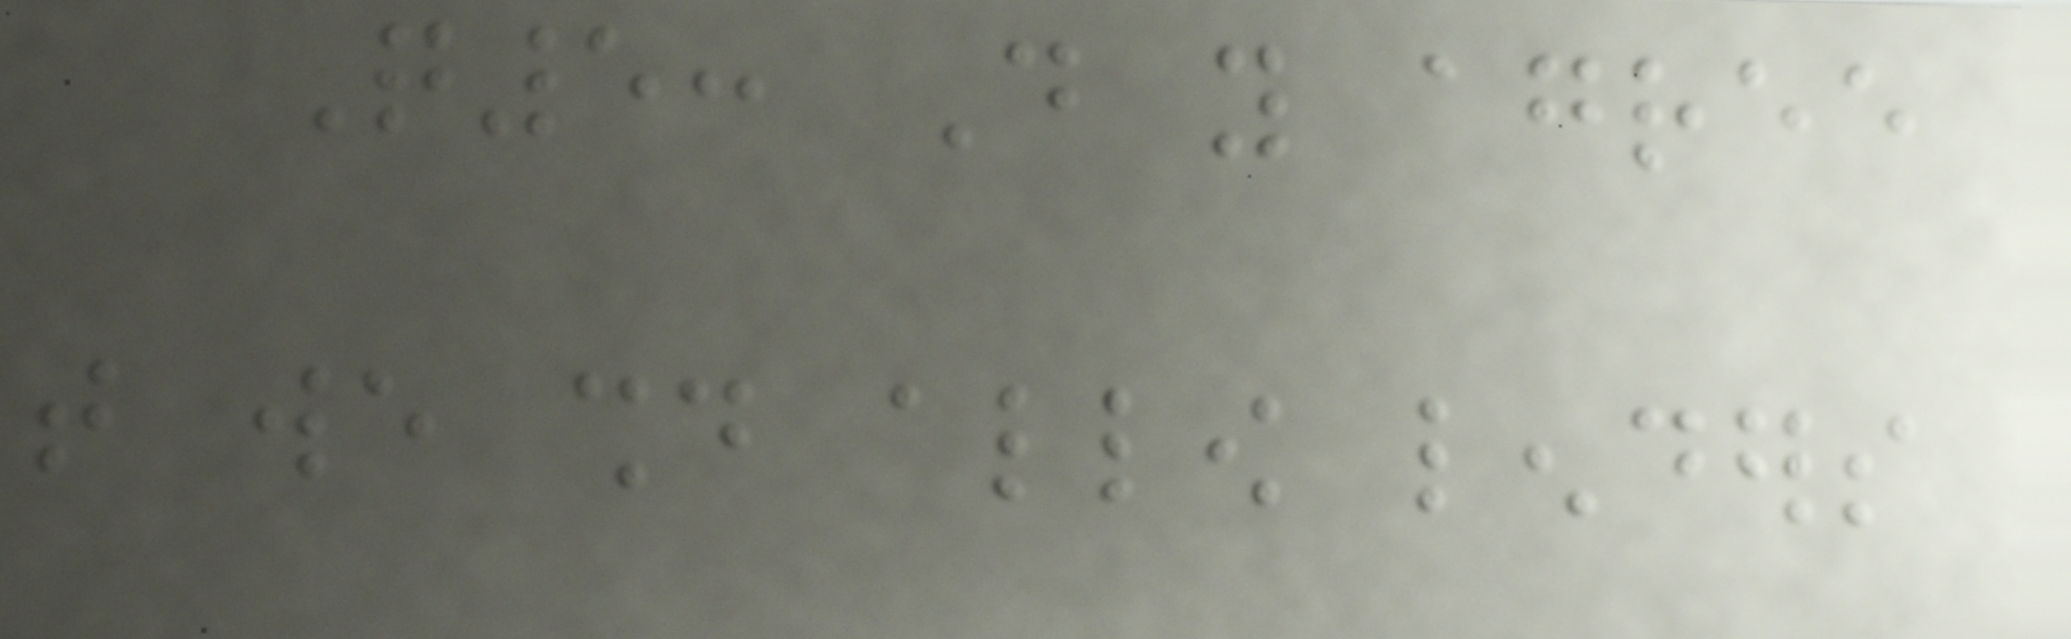Q5: Do you agree
that we should allow lenders
